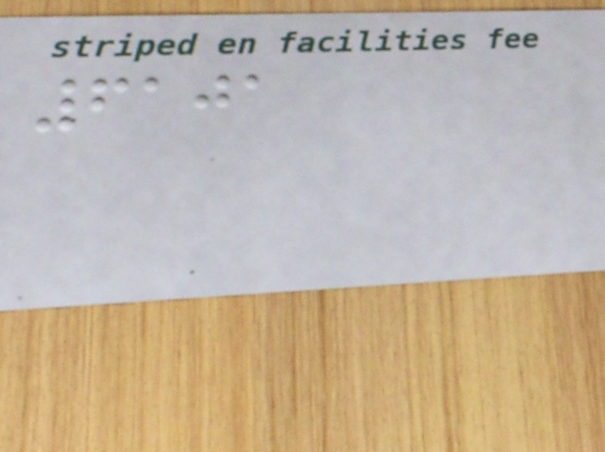6101
